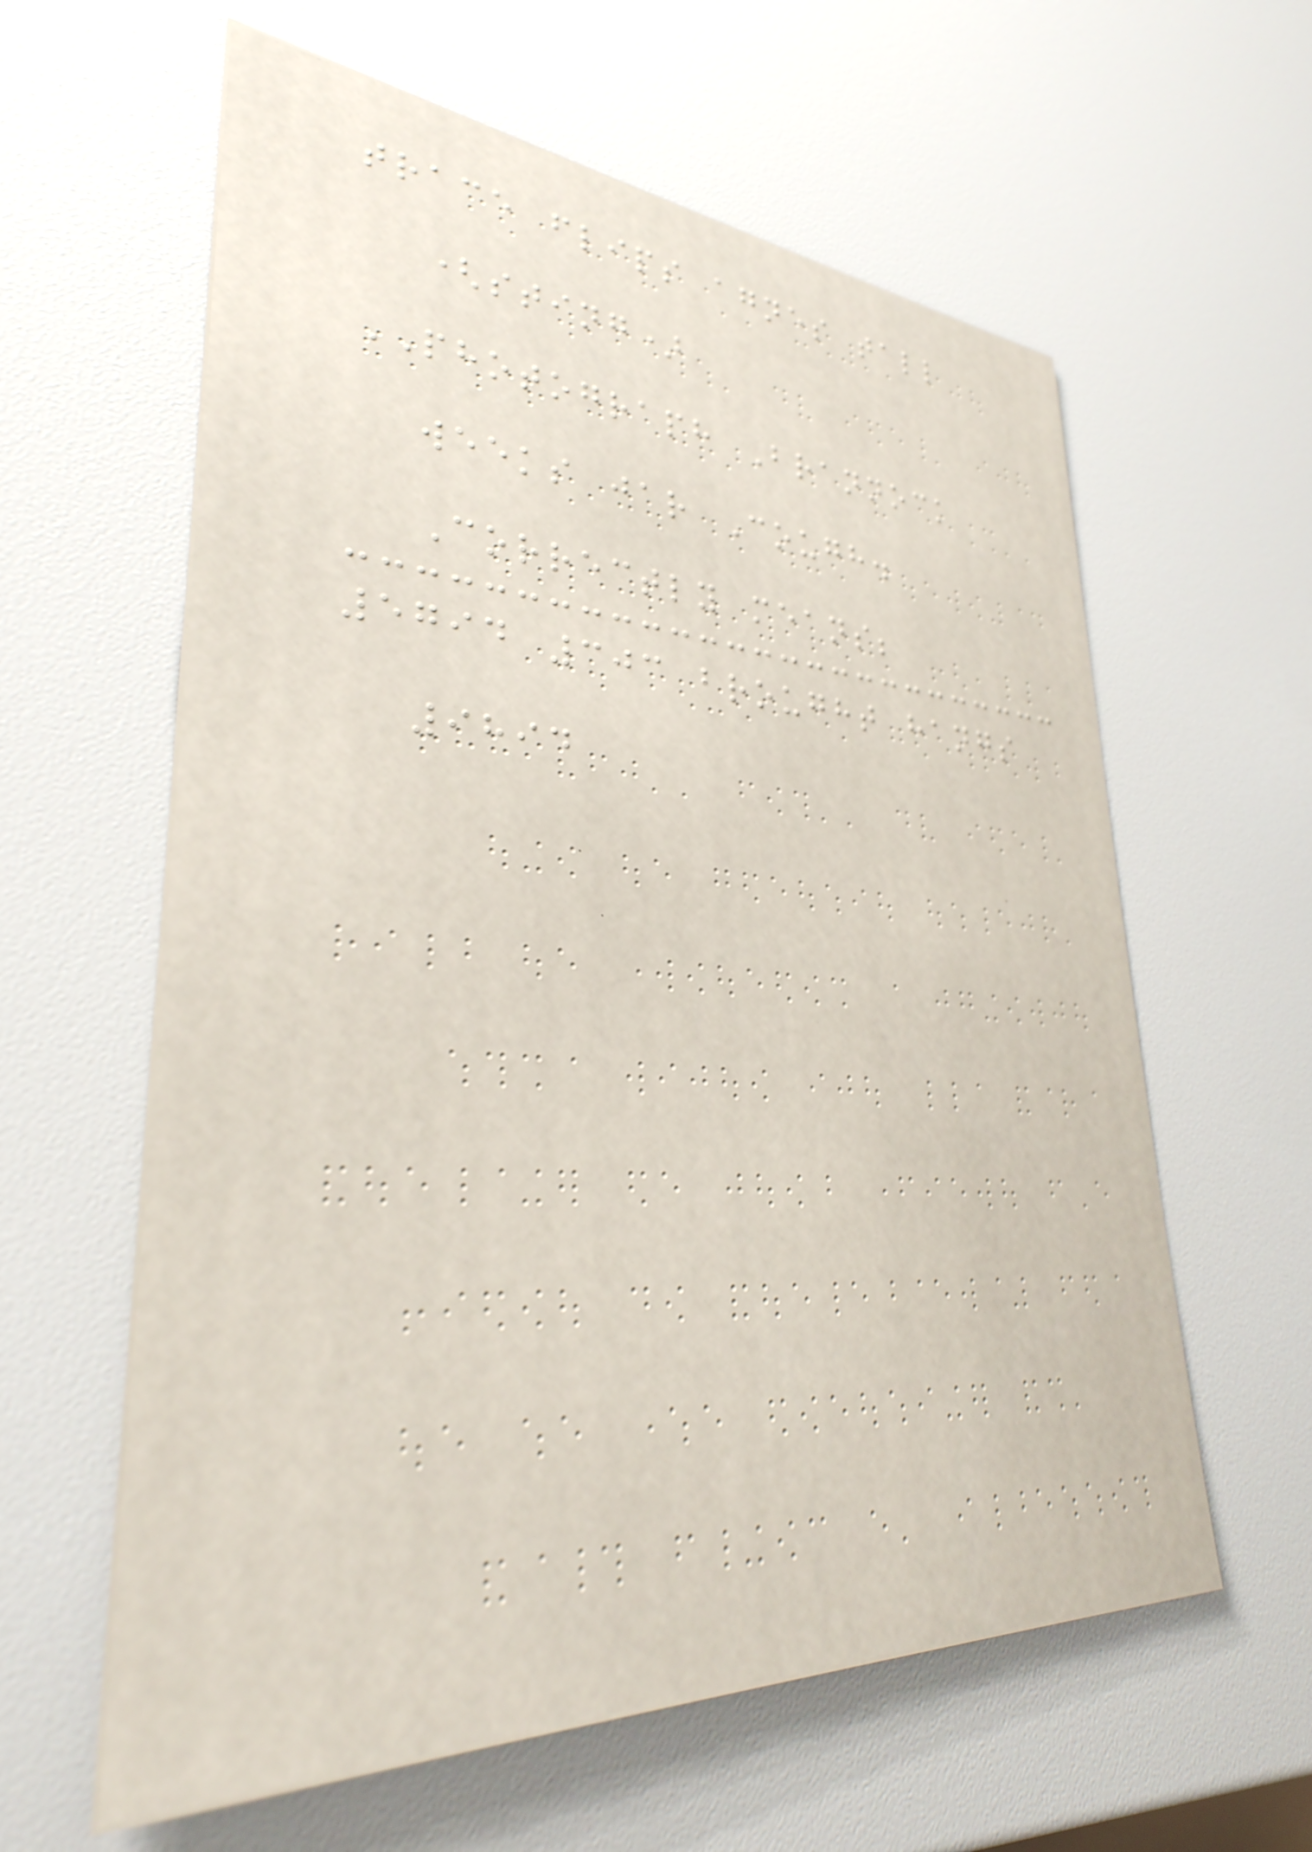trace flips agnes tall
(sting)
PHOTOGRAPH Brannock
weeks jar Cough.
Correctly means;
5794 303 brought hangs
9894
